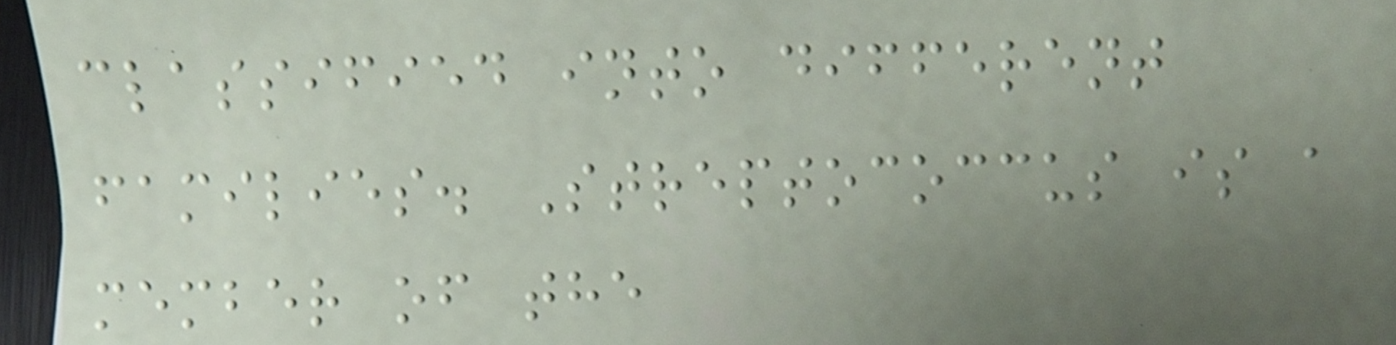classified into different
families. Streptococcus is a
member of the
